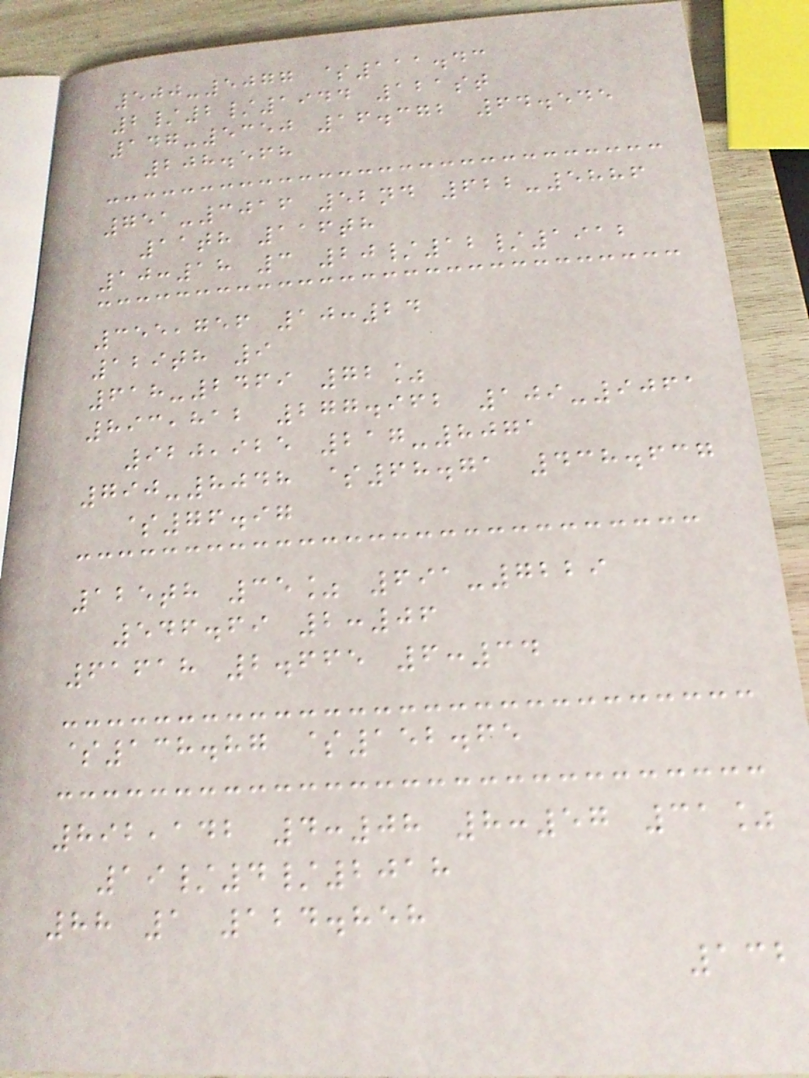500-5077 $111.43
2/2/1944 121st
147-5350 16.372 64.545
208.568
751-3016 52nd 622-5886
11th 116th
10:18 3 20/12/1912
355,756 10:24
129th 9
618-2469 72%
893,812 277.962 109-9061
920,925 217-8071
790-8048 $68.71 438.637
$76.97
125th 35% 691-7229
546.69 2:06
61618 2.665 6:34
$138.87 $152.65
892,142 4:08 8:57 31%
19/4/2018
88 1 124.858
132
